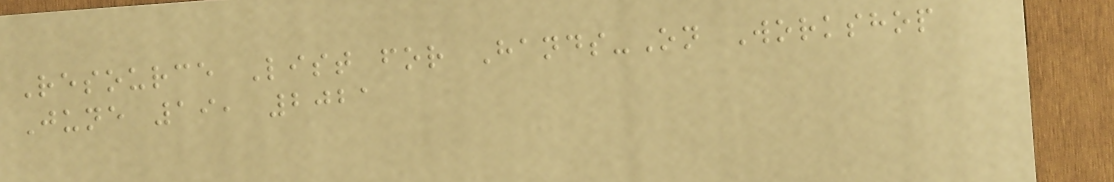Resource List for Hands-On Workshop
June 19, 2021
